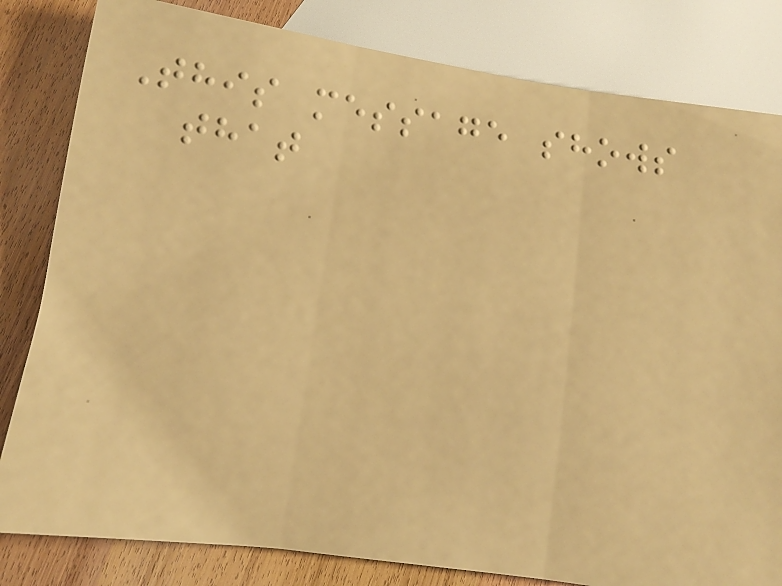This message shows
that
